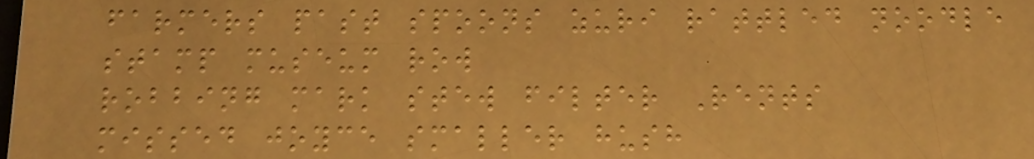farmers past spoons zuri rattled noodle
stamp museum row
robbing mark stew filter Rents
missed joyce smaller hush
